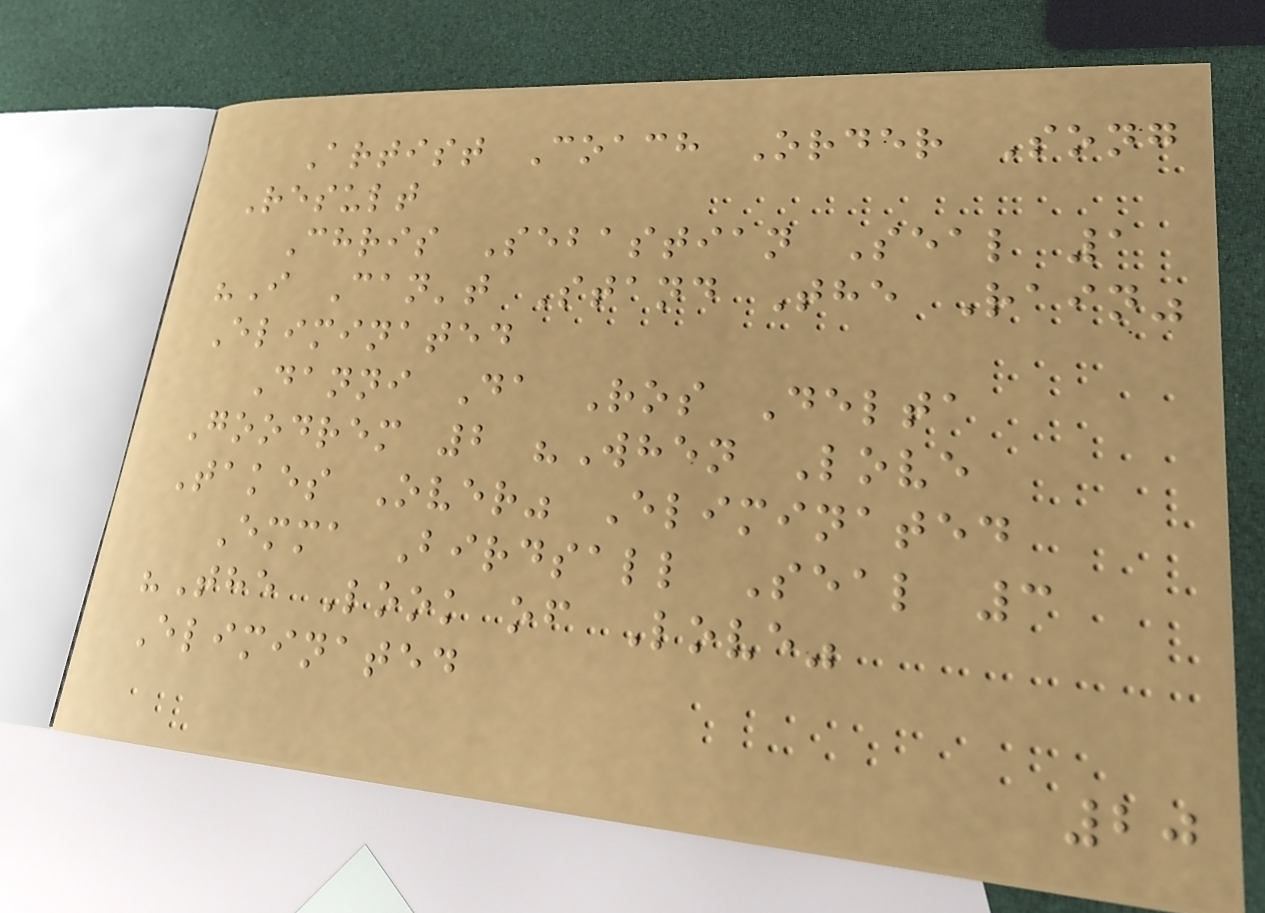Artist Coach Order Song
Result
Chris Sebastian Seal 1
"I Can't Stand The Rain"
Eliminated
Danni Da Ros Delta
Goodrem 2 "When Love
Takes Over" Eliminated
Emma Birdsall Seal 3
"The Look of Love"
Eliminated
20
